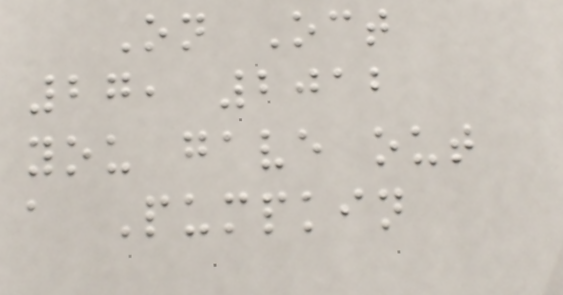On Oct
27, 2012
you gave out
a Pumpkin
